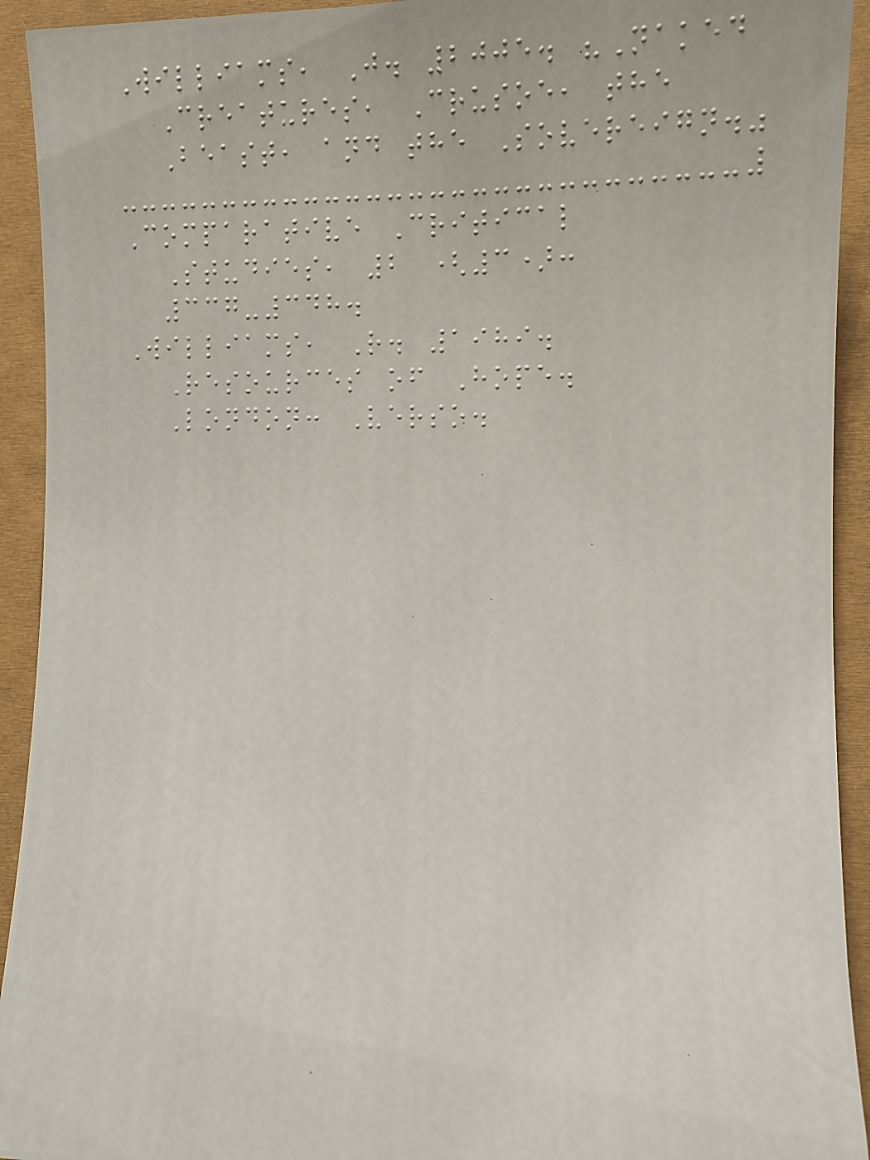Williams, J. 2005. "Naked
Creatures, Crusoe, the
Beast, and the Sovereign."
Comparative Critical
Studies, 2 (3):
337-348.
Williams, R. 1989.
Resources of Hope.
London: Verso.
